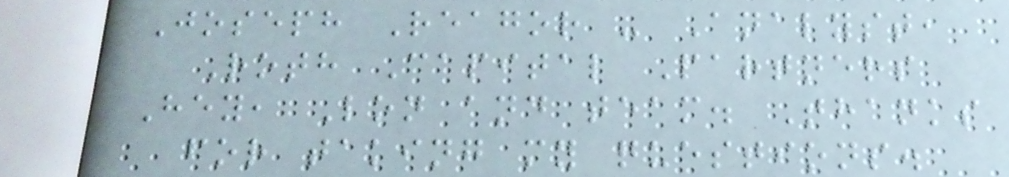Joseph Reagor - Analyst,
Roth Capital Partners
Hey, Lon and team. Thanks
for taking my questions.
